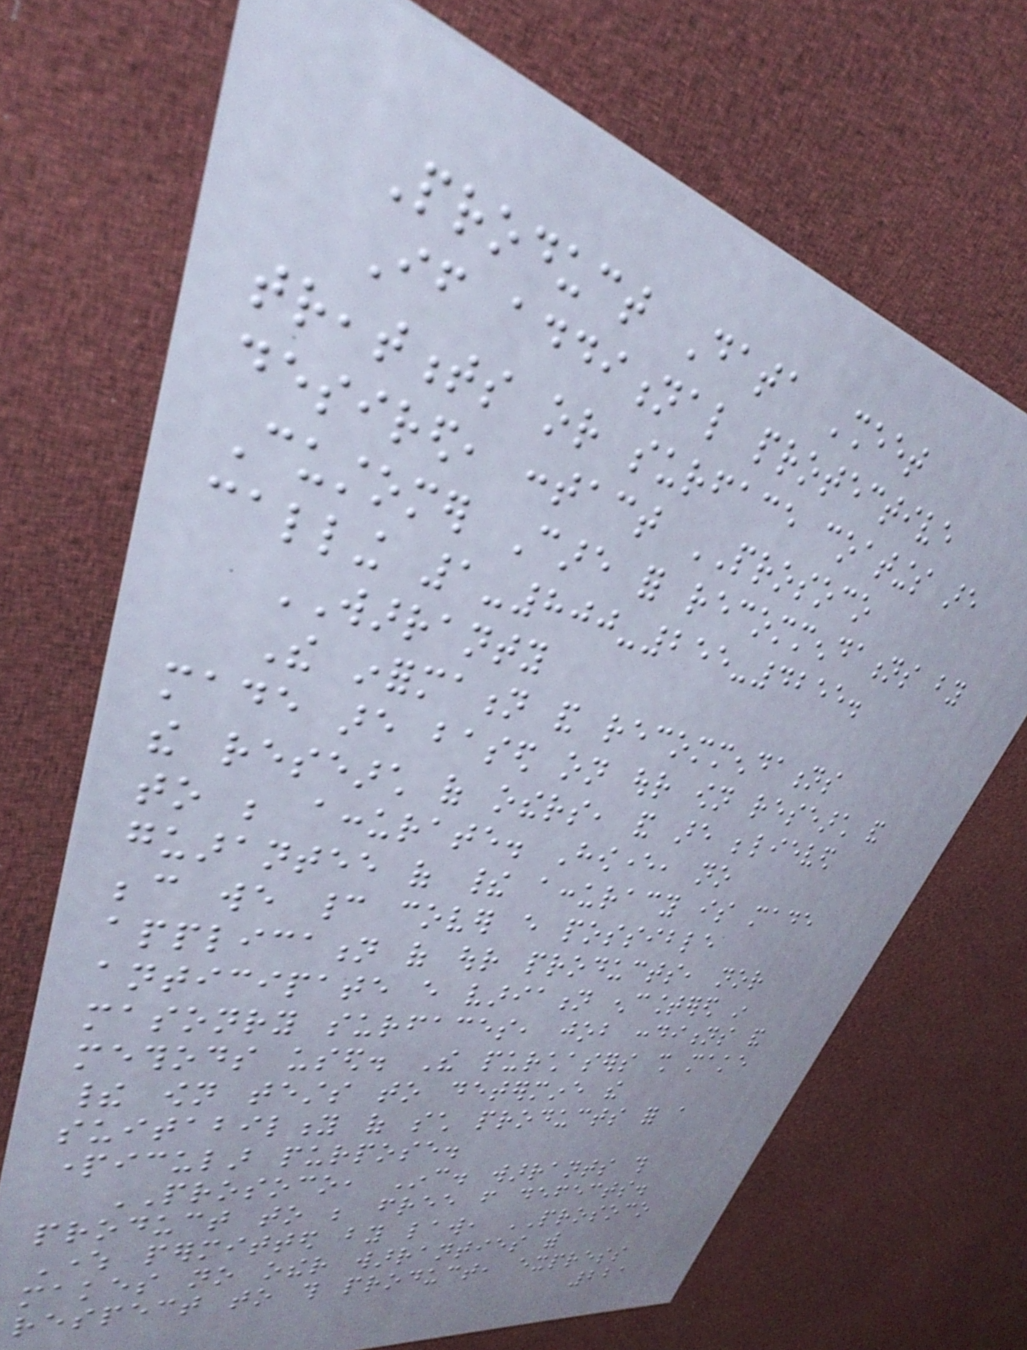Product Data Sheet
If additional protective
treatments or surface coatings are
desired, contact PROSOCO
Customer Care for recommendations by
calling 1-800-255-4255.
WARRANTY
The information and recommendations
made are based on our own research and
the research of others, and are believed
to be accurate. However, no
guarantee of their accuracy is made
because we cannot cover every possible
application of our products, nor
anticipate every variation encountered in
masonry surfaces, job conditions and
methods used. The purchasers shall make
their own tests to determine the
suitability of such products for a
particular purpose.
PROSOCO, Inc. warrants this
product to be free from defects.
Where permitted by law, PROSOCO
makes no other warranties with
respect to this product, express
221
